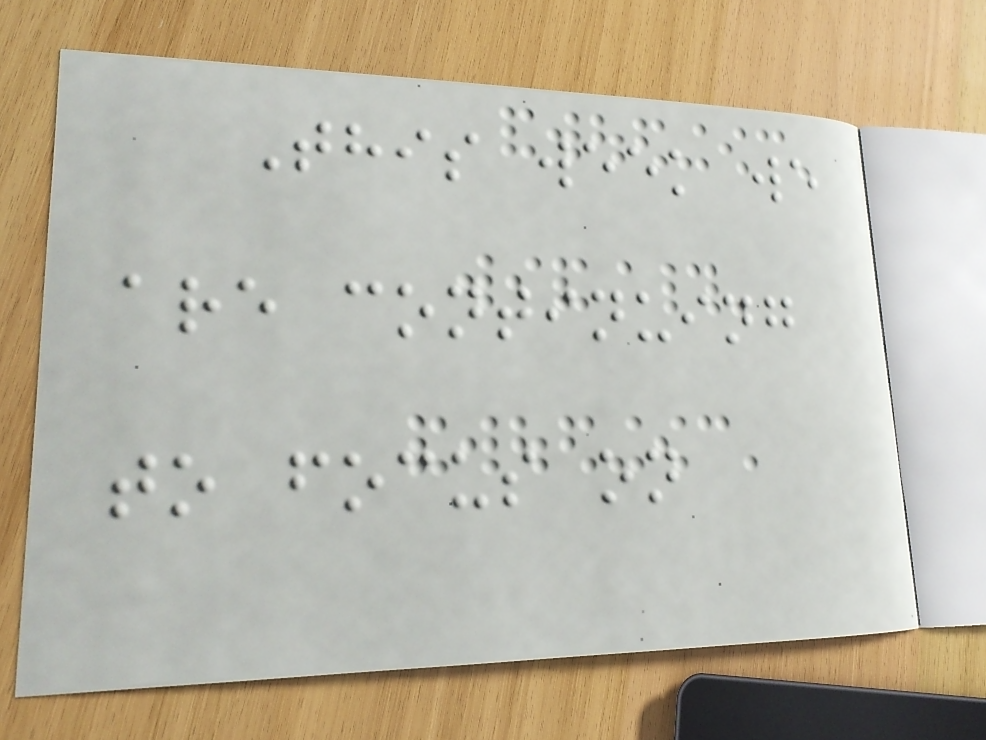This week we
are continuing
to focus on
